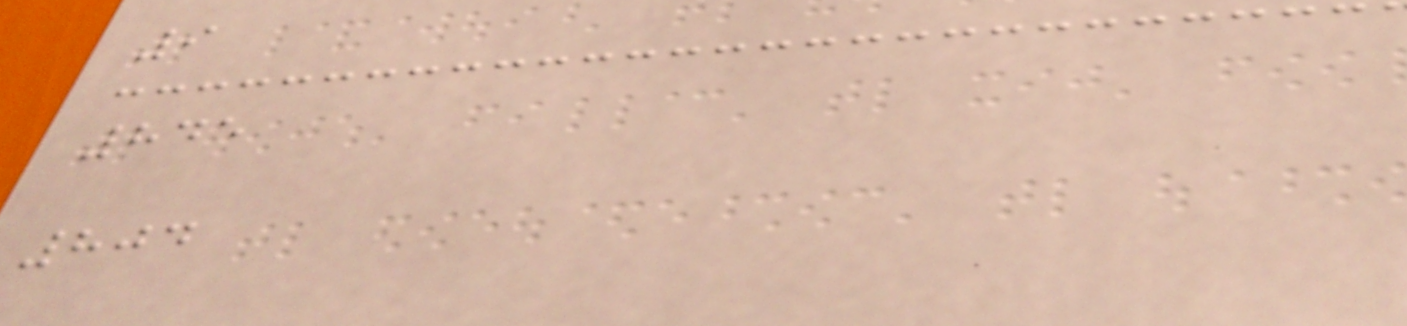9
845
804
